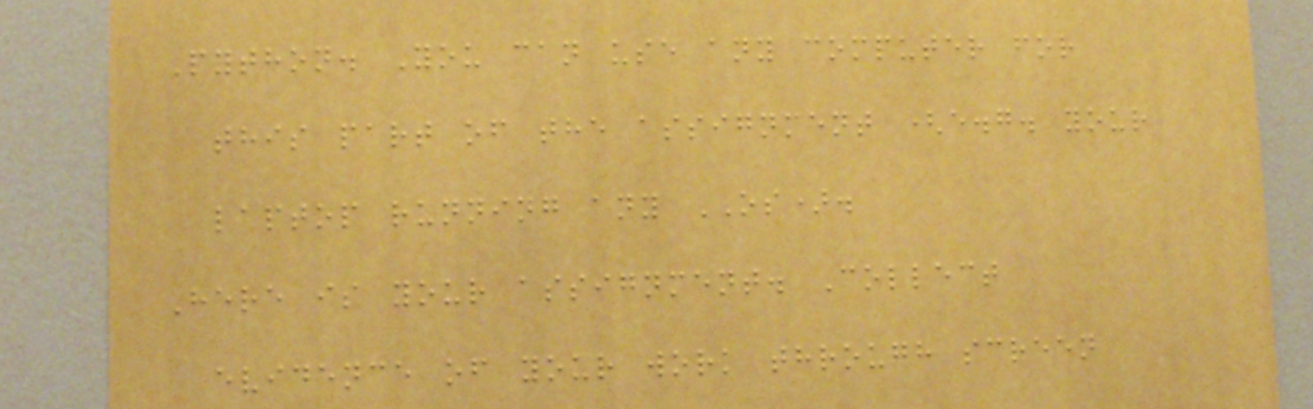Python. You can use any computer for
this part of the assignment (e.g. your
laptop running any OS).
Here is your assignment. Collect
evidence of your work through screen
